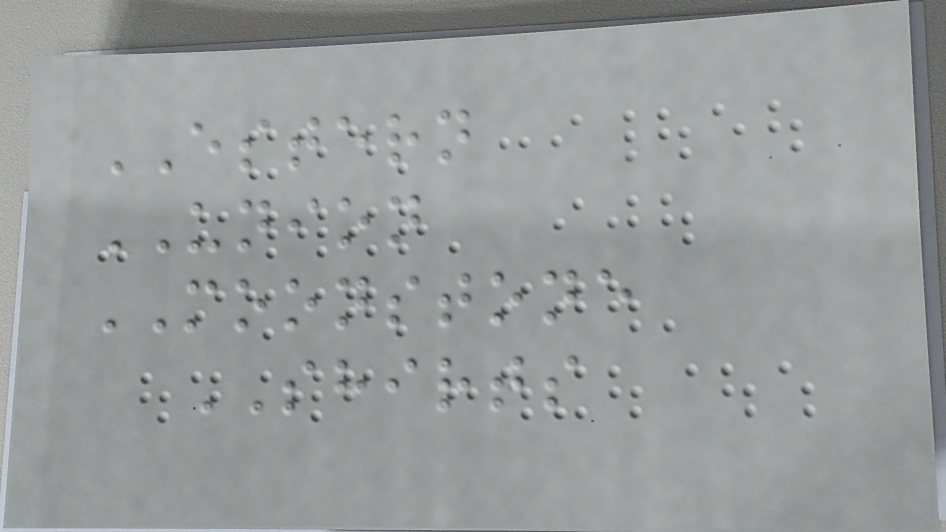ESTERN
UNION
MOONSTONE
SHIRTS
